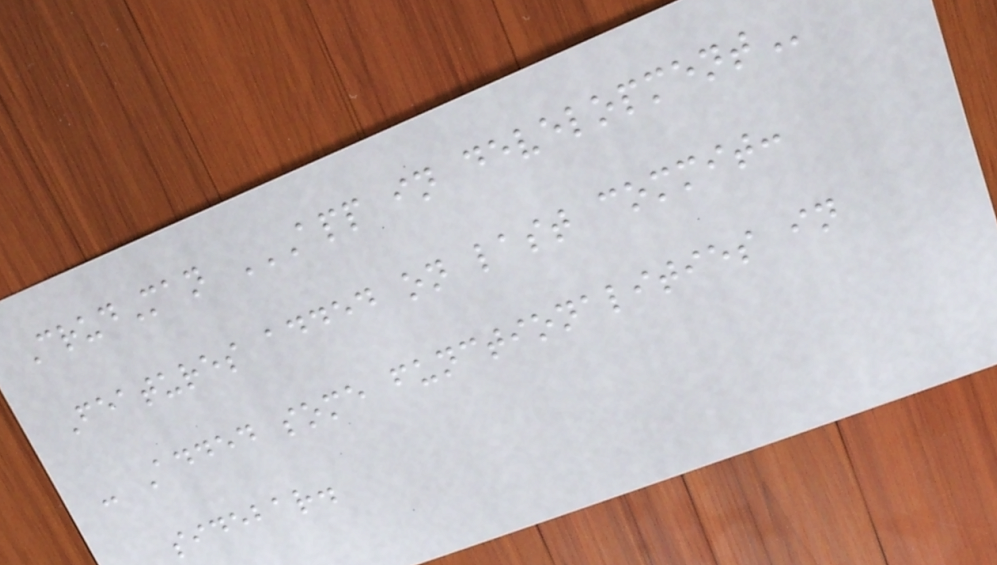CrudMan APP IN DEVELOPMENT
Features added on last commit:
- Added some functionalities in
sidebar.
